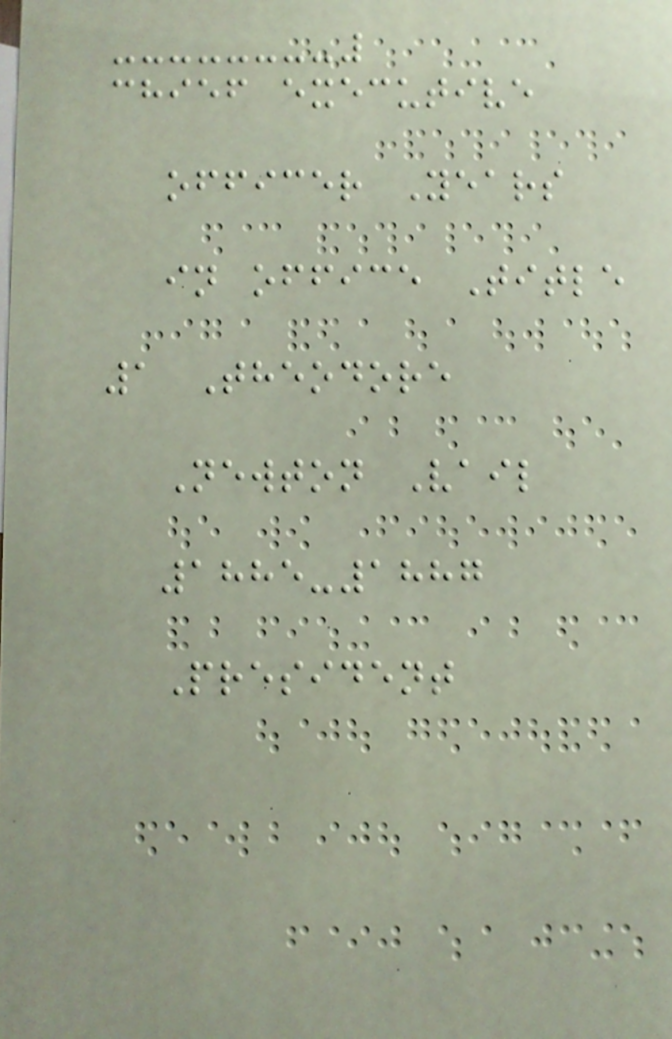chief executive
officer Years
in office Title
1 Theodore
Newton Vail
1885-1887
President
